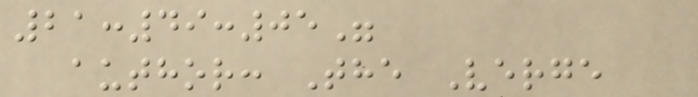21:49:05"
author: The Verge
